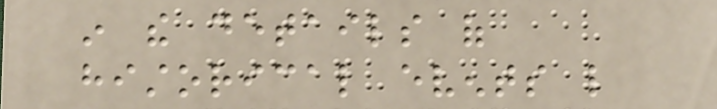in the details of
historical events like
